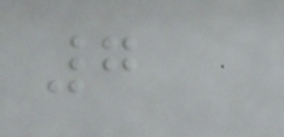7
